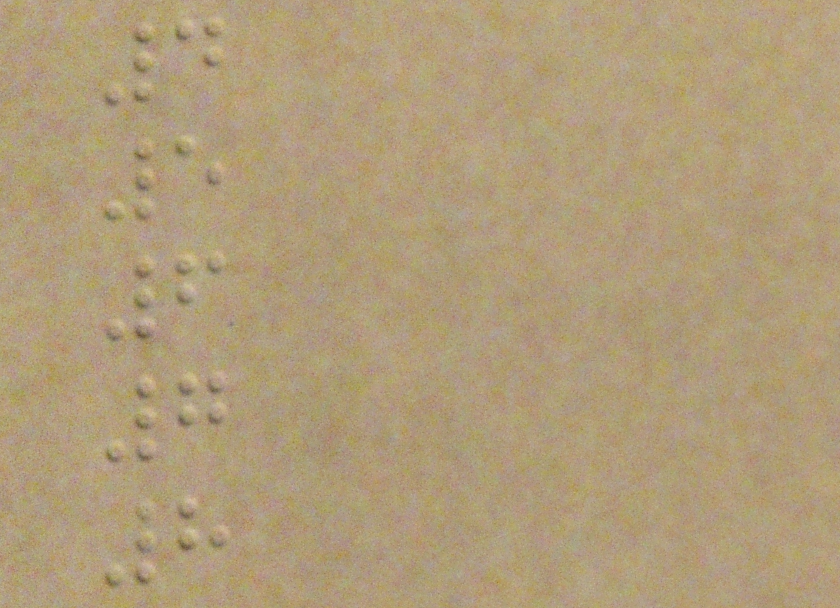4
5
6
7
8
